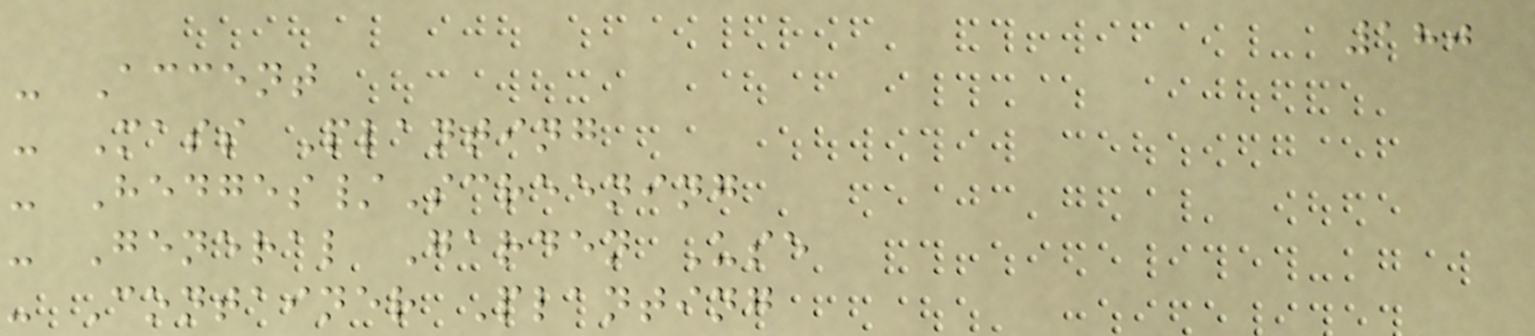180
- Accent
- Mass Planting
- Hedges/Screening
- General Garden Use
- Container Planting
